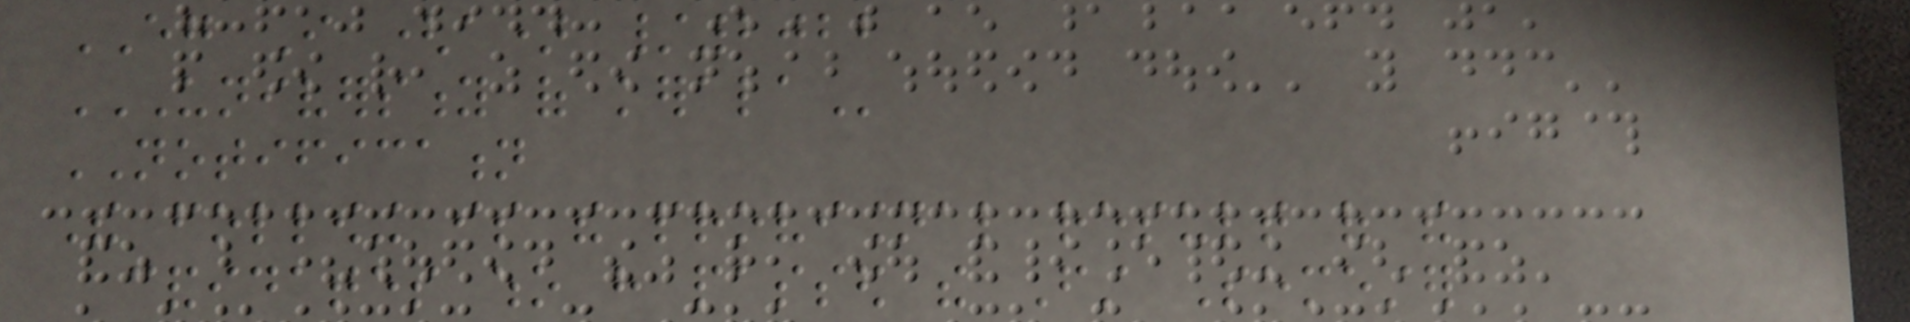EG I (a) /2022
UNIVERSITY OF KERALA
NOTIFICATION
The following is the provisional result of the
candidates who have passed the First Semester
